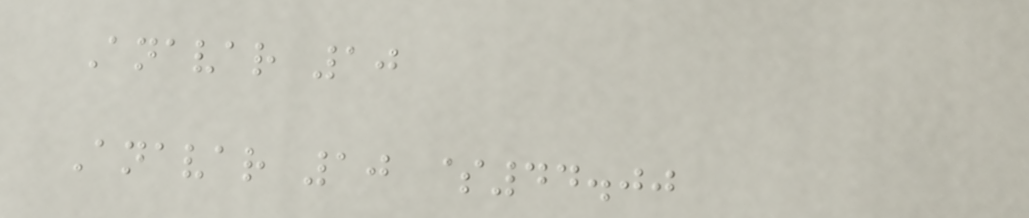Anavar 10
Anavar 10 $44.00
